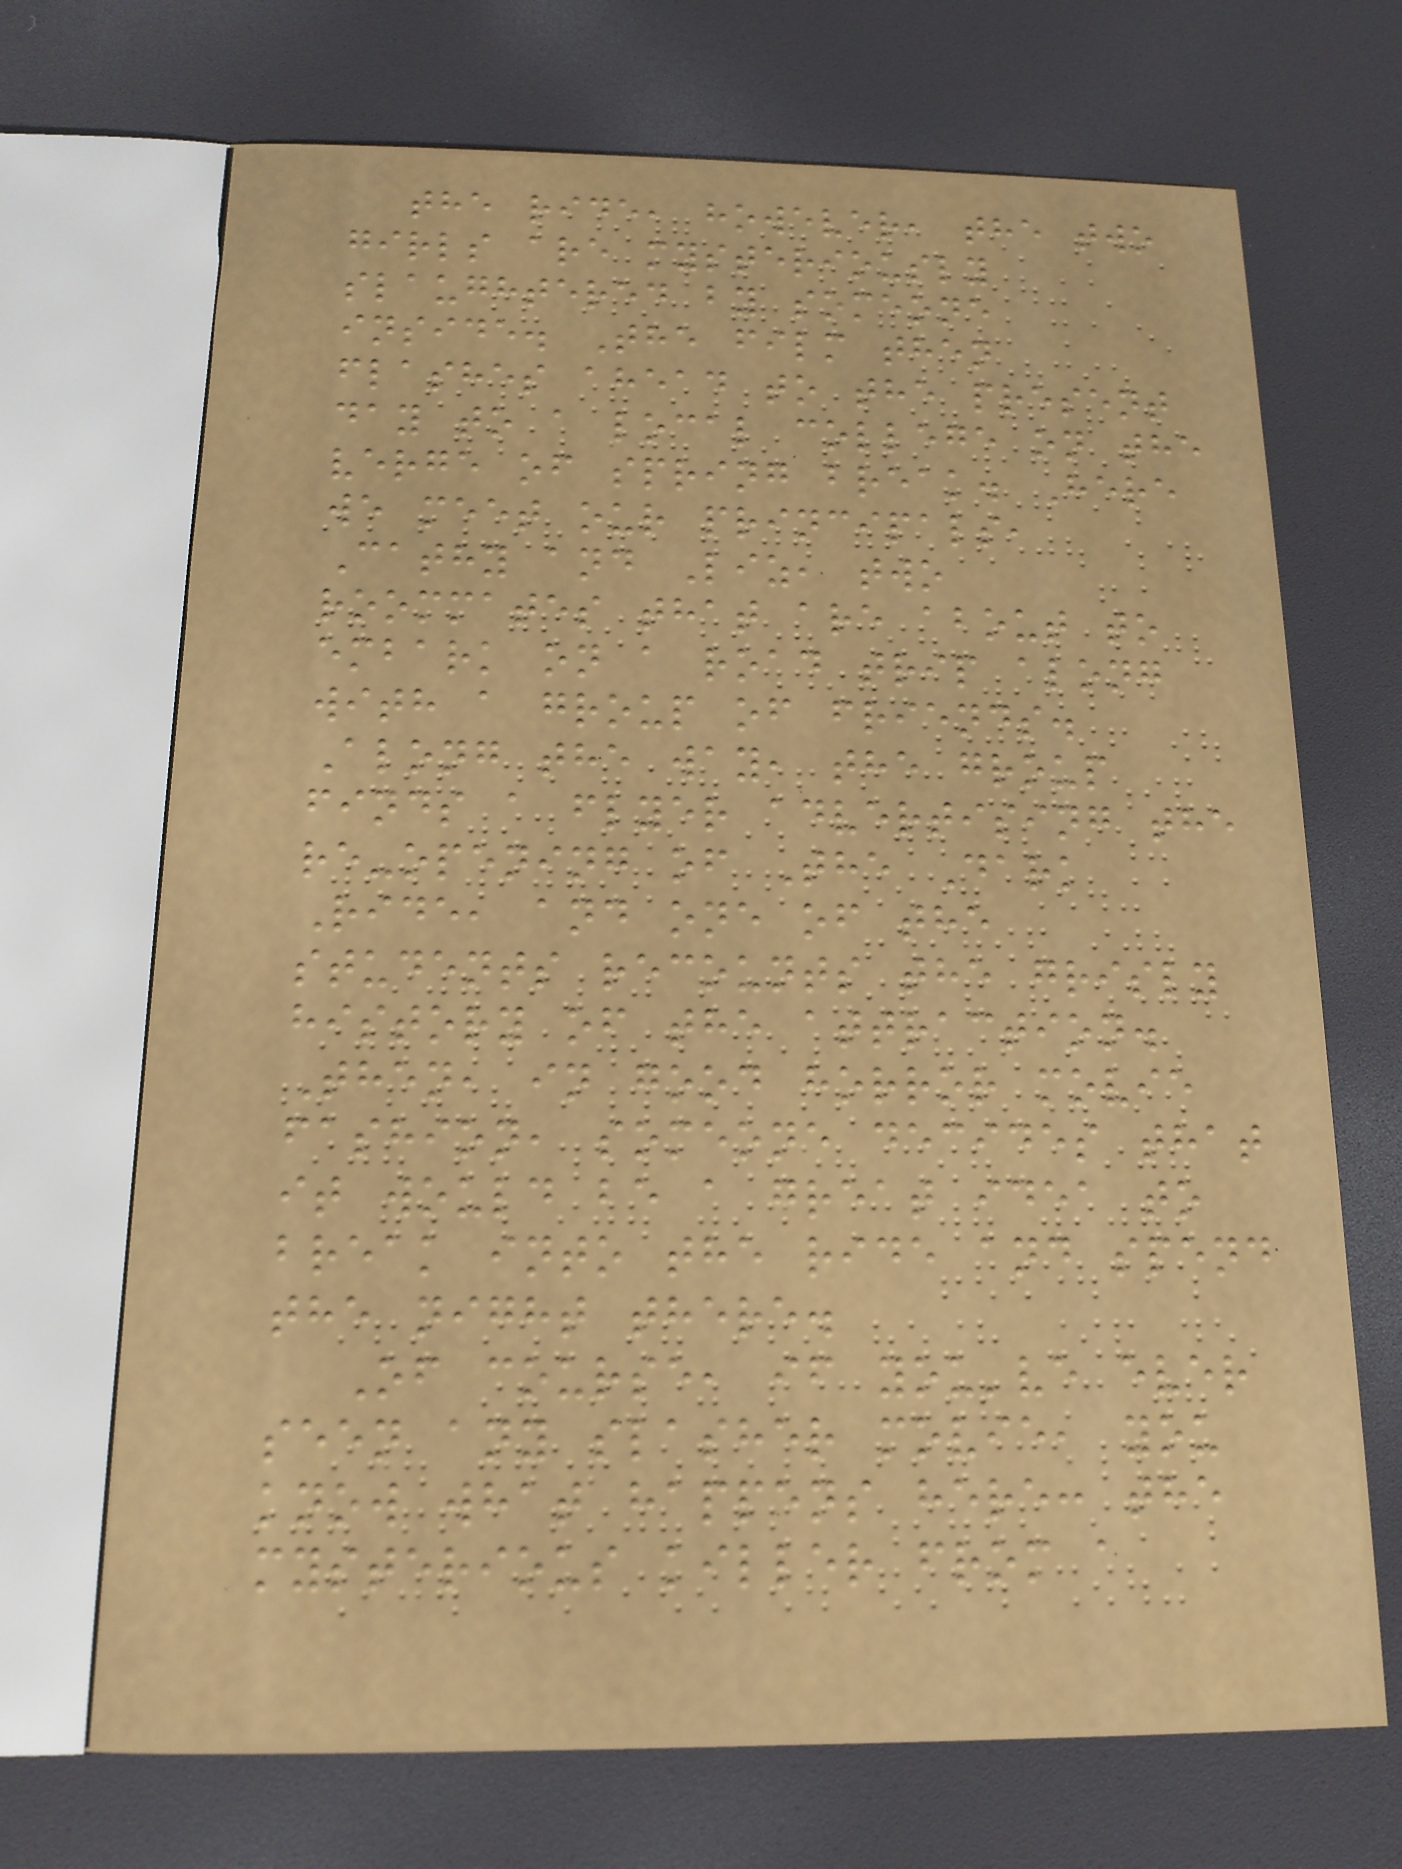the ride, however, the two
girls are mysteriously
slaughtered by someone
inside. The film then
flashes ahead to the present
day to a local college on the
verge of spring break. Here
we meet our principals,
Cathy and Liz, two
roommates that are about to
embark on a road trip along
with a group of friends.
Along the way, the group
finds a flyer advertising the
re-opening of The Dark
Ride, and one of the
students recounts the grisly
history of the attraction.
Then, in good horror movie
fashion, someone decides that
it would be a great idea to
break into the ride and spend
the night there.
Of course, if you've ever
seen any slasher movie, you
know what happens here: the
mysterious killer from a
